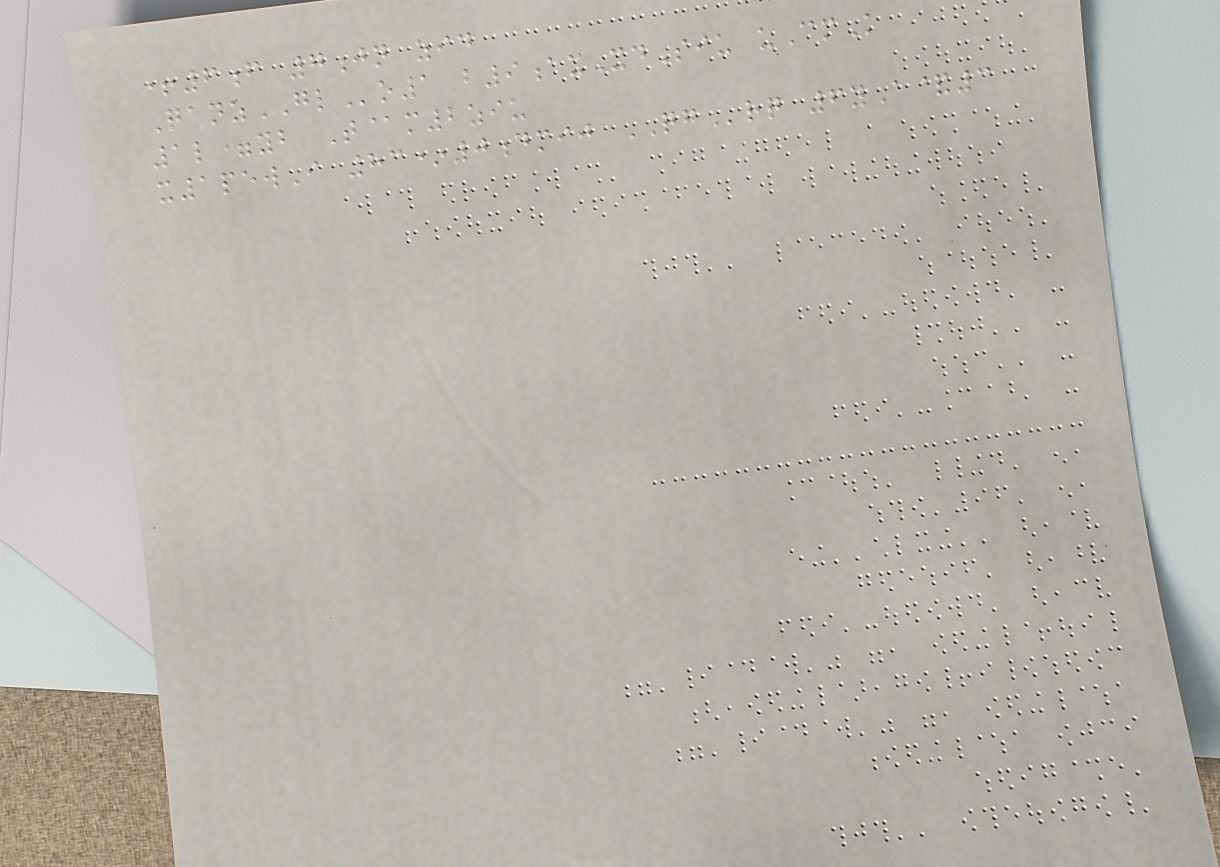+6f 7jn zid
QanzGLo1 b9axXdSiu uCmK
1l=yb T@m2ziu
x1pewI 83*0dmij QGrq 6yA&3
